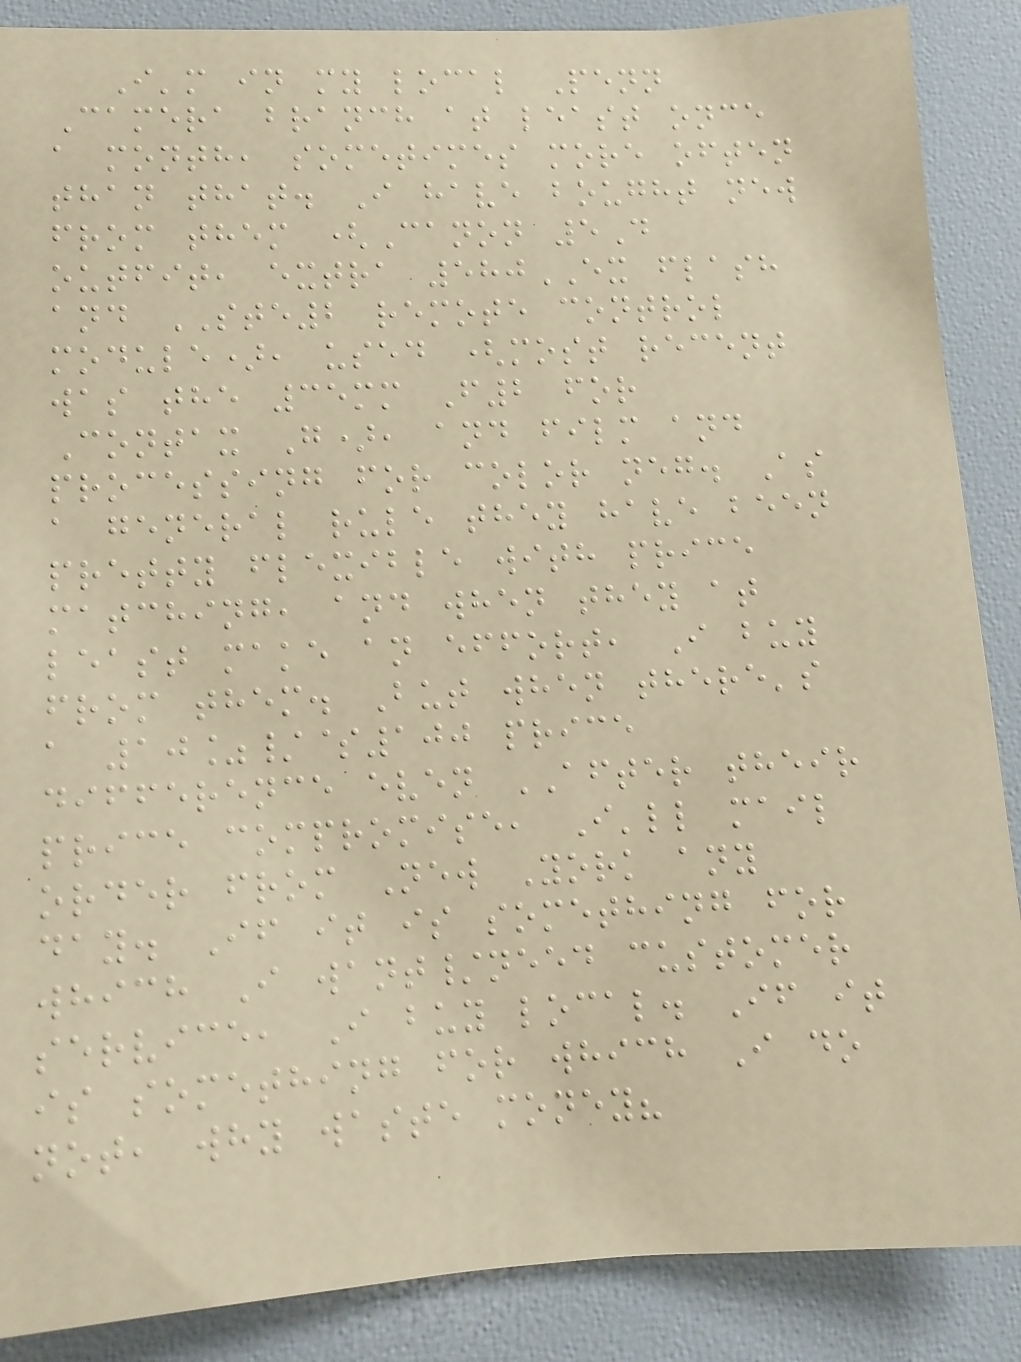I'm in my local Penn
Camera branch at least once
a month, sometimes more often
than that. I have bought new
from them (Canon 5D
outfit, extra 580EX flash
and STE2 remote control
module), used (most recent
was the 35mm F2 for
Contax G), and film and
processing for color neg. As
a general rule they have been
pretty flexible with price
matching, and when they at
least make an effort, I buy
from them. But when there's
a 10%/$100 price
difference even AFTER their
price compromise, I'll mail
order from New York any
day. If it is something for
which I want/need customer
service, I buy local. If it
is something for which I do
not, why waste money?
